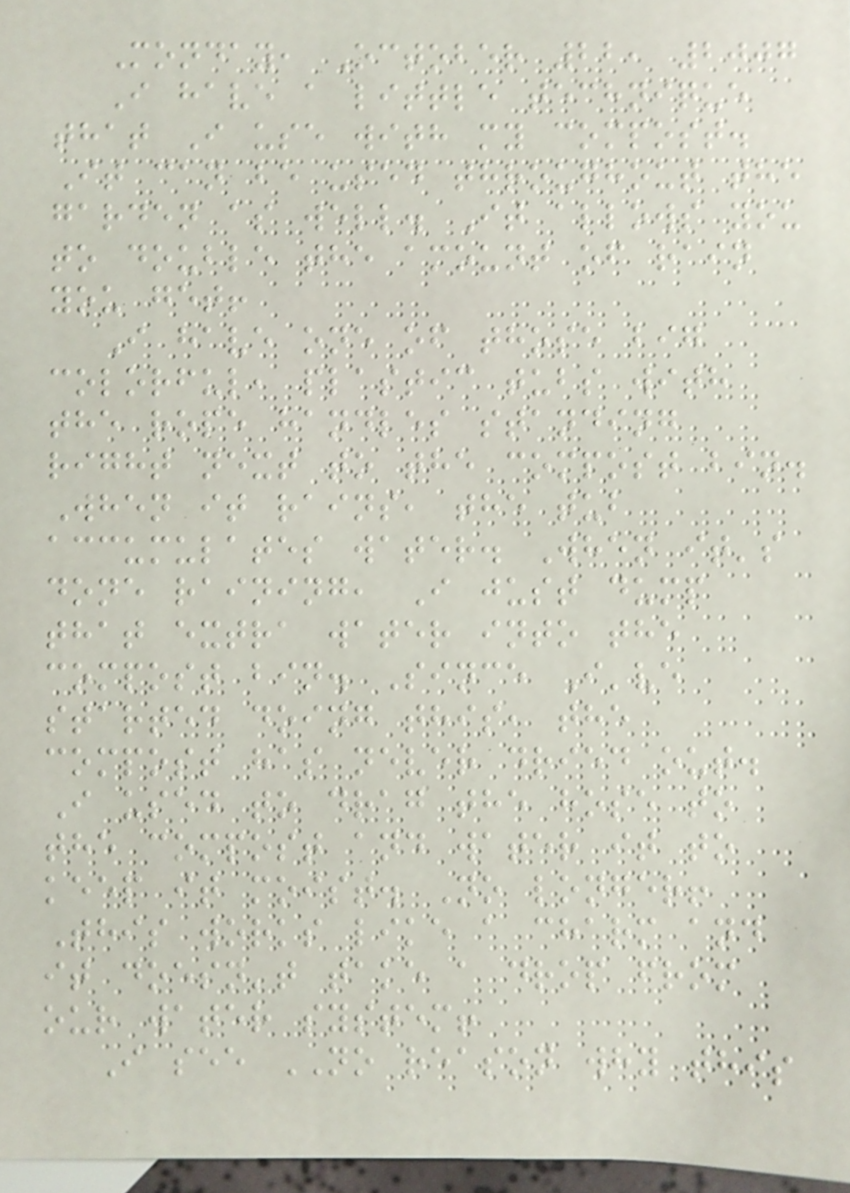Monday, October 22, 2007
I have a little technique
that I use with my compost.
It can be used throughout the
garden as well. It allows you
to double the amount of rain
you get!
I have one of those big
colorful, plastic tubs with
the rope handles standing
right next to the compost bin.
When it rains, the tub
accumulates water. When it's
done raining, I just dump
that extra water into the
compost bin. Since I've
started doing this, the
compost has never dried out.
I used to drag the hose to
the compost and water it to
keep it moist. No longer!
This works like a charm and
it doesn't take a drop from
our water system!
I see NO reason why this
